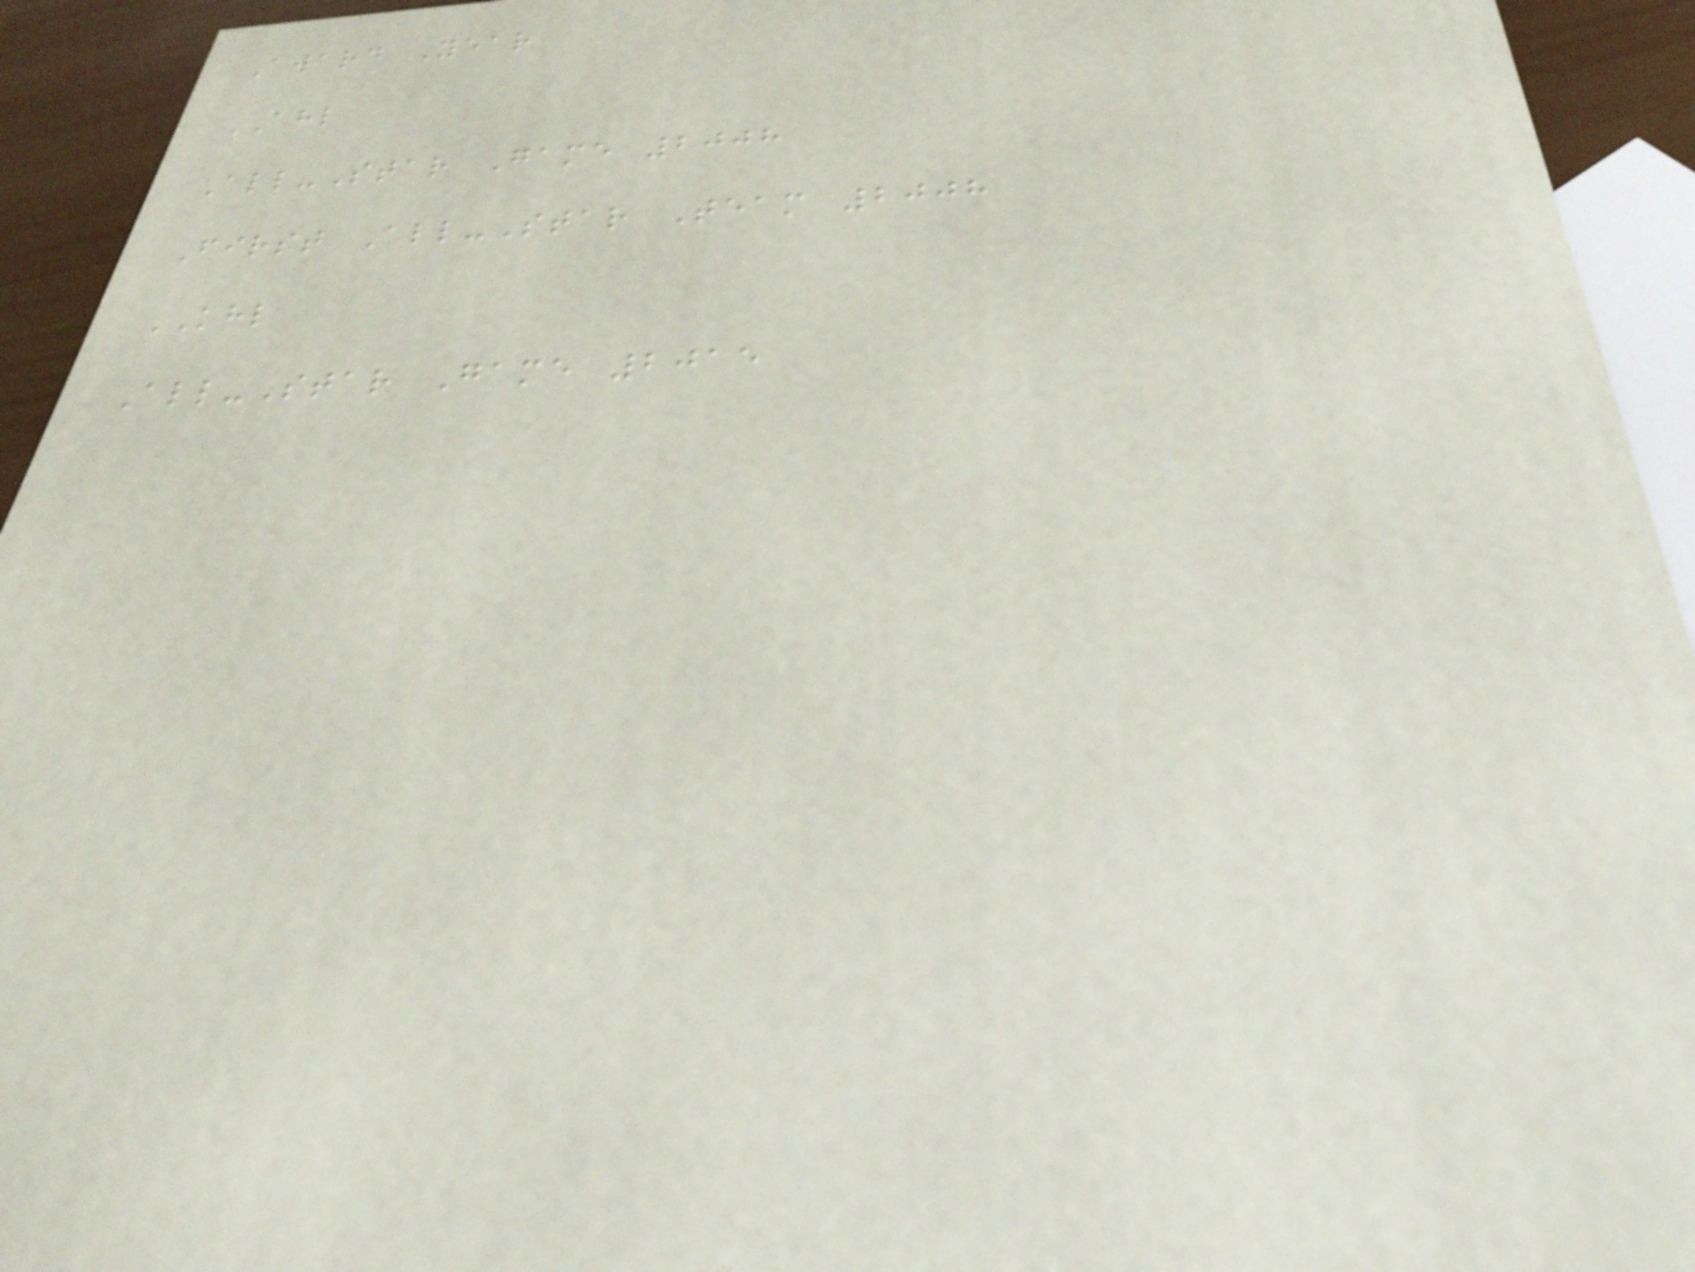Award Year
AHL
All-Star Game 2008
First All-Star Team 2008
KHL
All-Star Game 2015
